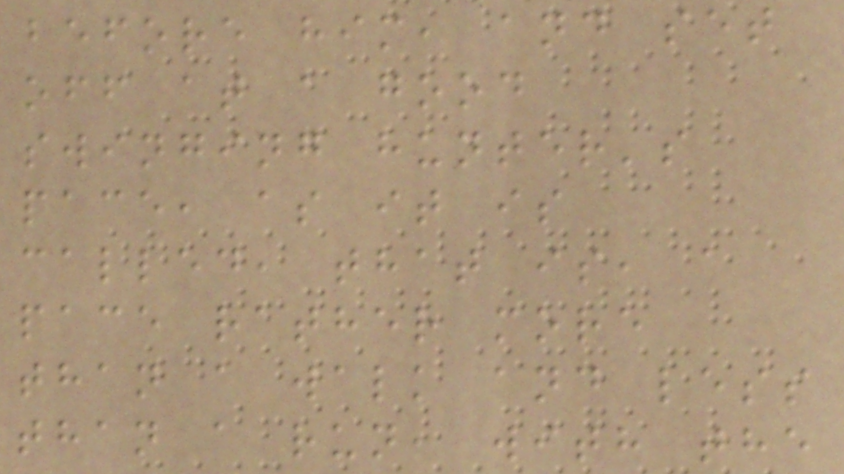before him, and set
off at a good
swinging hunter's
pace, as it is
called, that is, a
pace rather more
than a walk and less
than a run, with the
